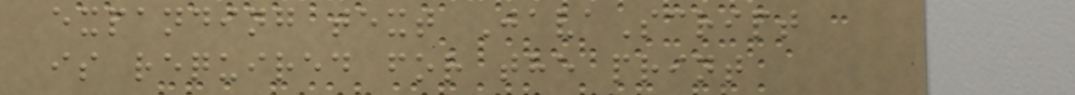expanding text JavaScript
is required for the print
